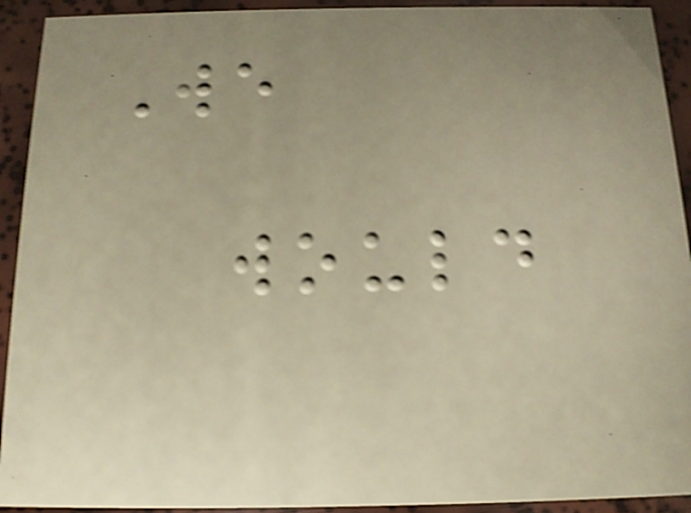We
would
